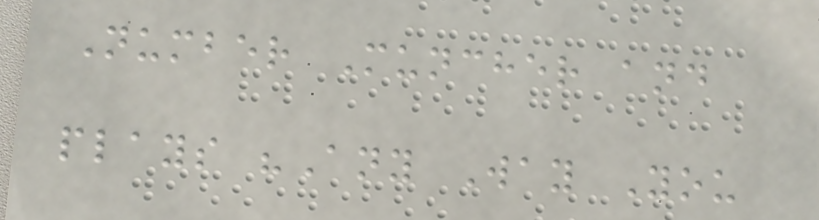Number Muncher and
plays "Any Way You
